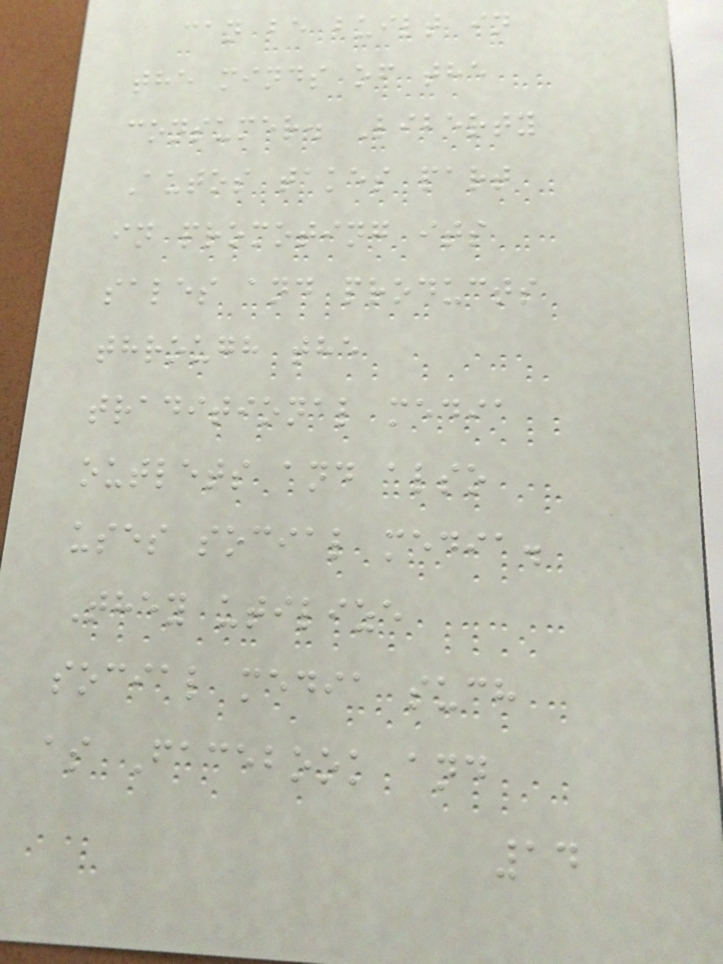can be built in
the minds of the
consumer. Liberty
Autos takes part
in promoting its
sales and products
through the
traditional media
outlets and also
uses social media.
They utilize
social media such
as Facebook and
14
